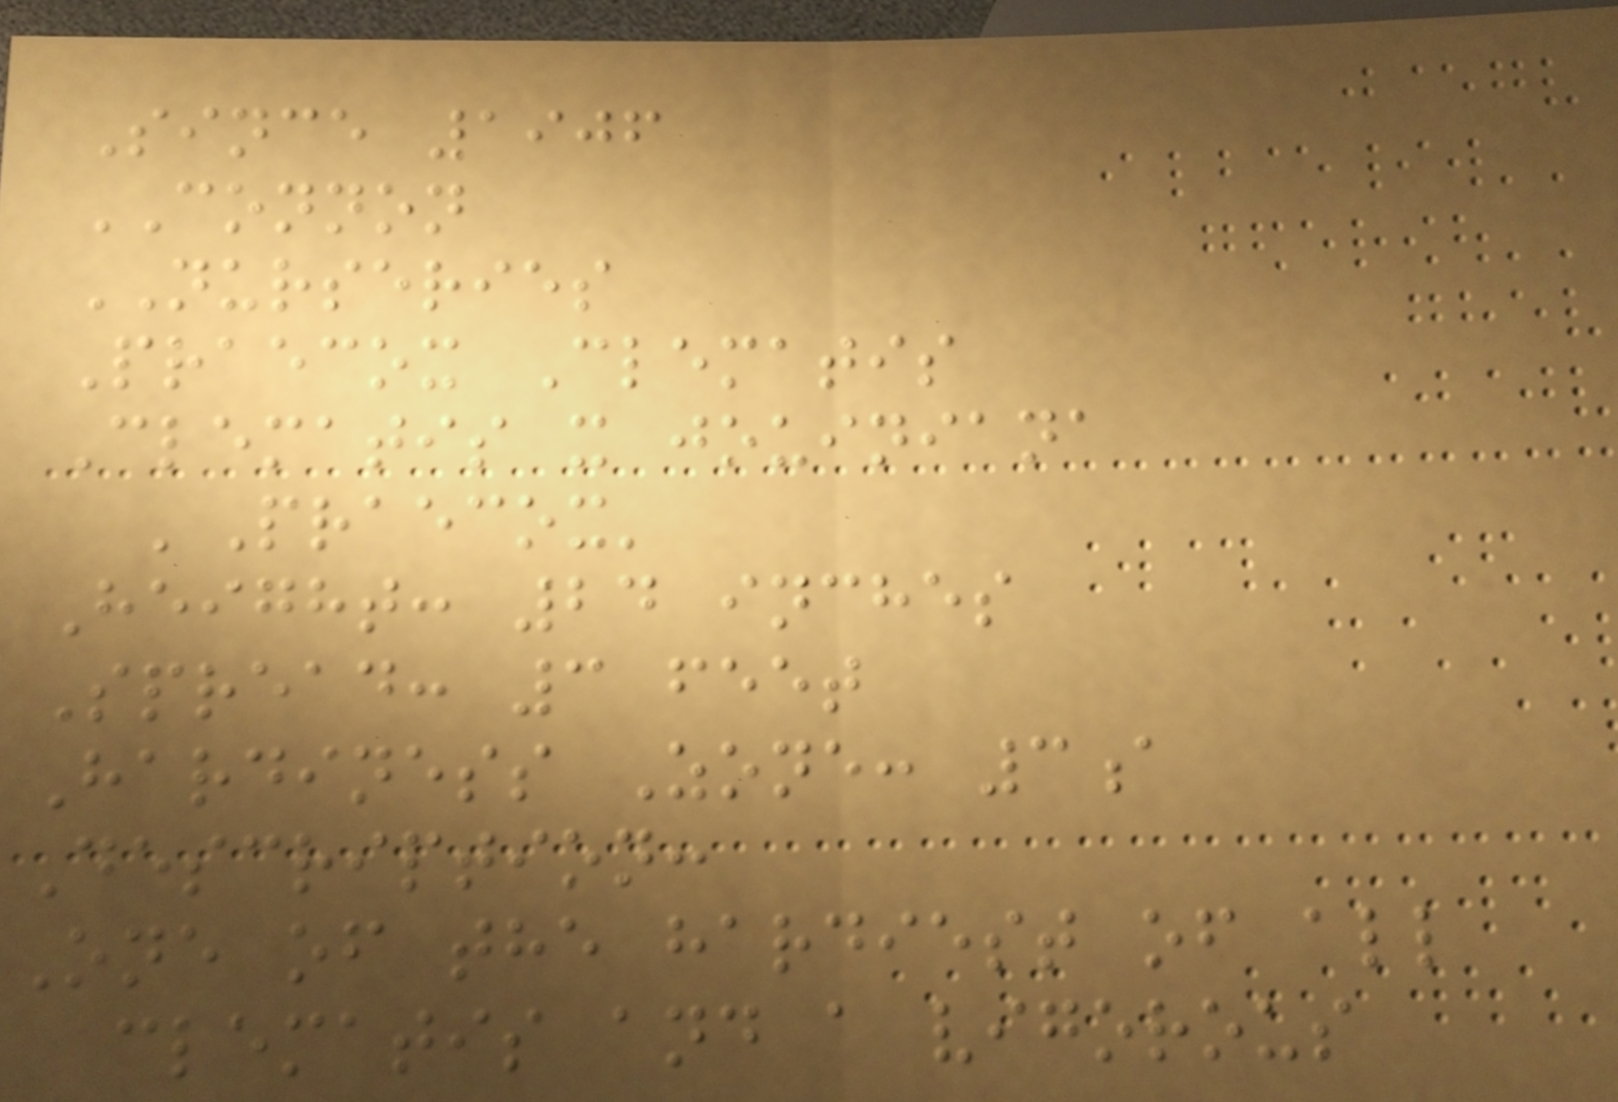Since 1906
CONNON
NURSERIES
Praecox Clematis
Clematis x jouiniana
'Praecox'
Height: 24 inches
Spread: 3 feet
Hardiness Zone: 3a
Description:
One of the hardiest of all
clematis and a vigorous
